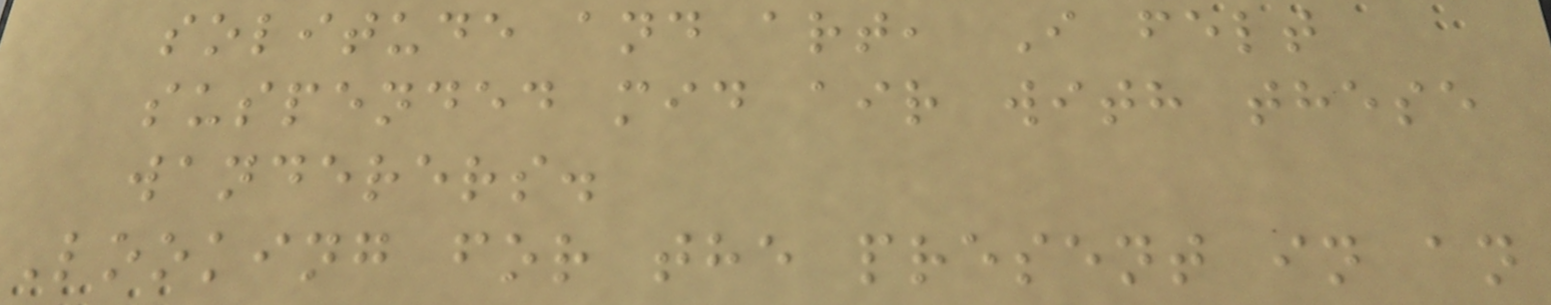solitude and art, I felt
suspended mid air with these
wanderers.
Looking for the present in an
